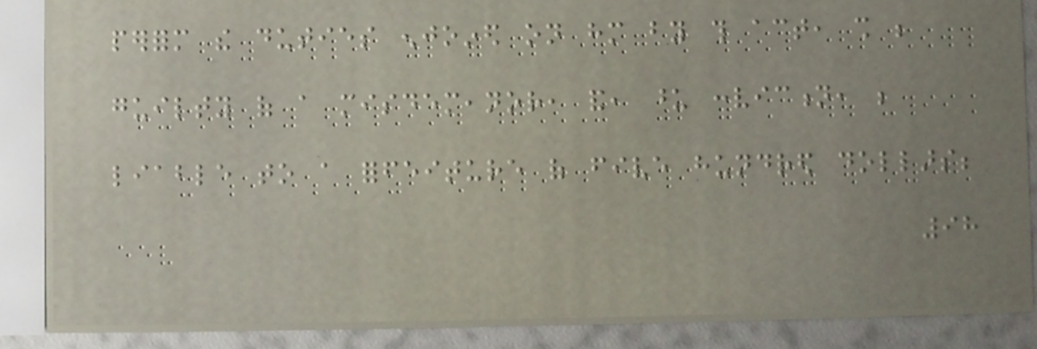perform the duties enjoined on him by this act, shall be
guilty of a misdemeanor, and, upon conviction, be
liable to a forfeiture of five hundred dollars;
98
